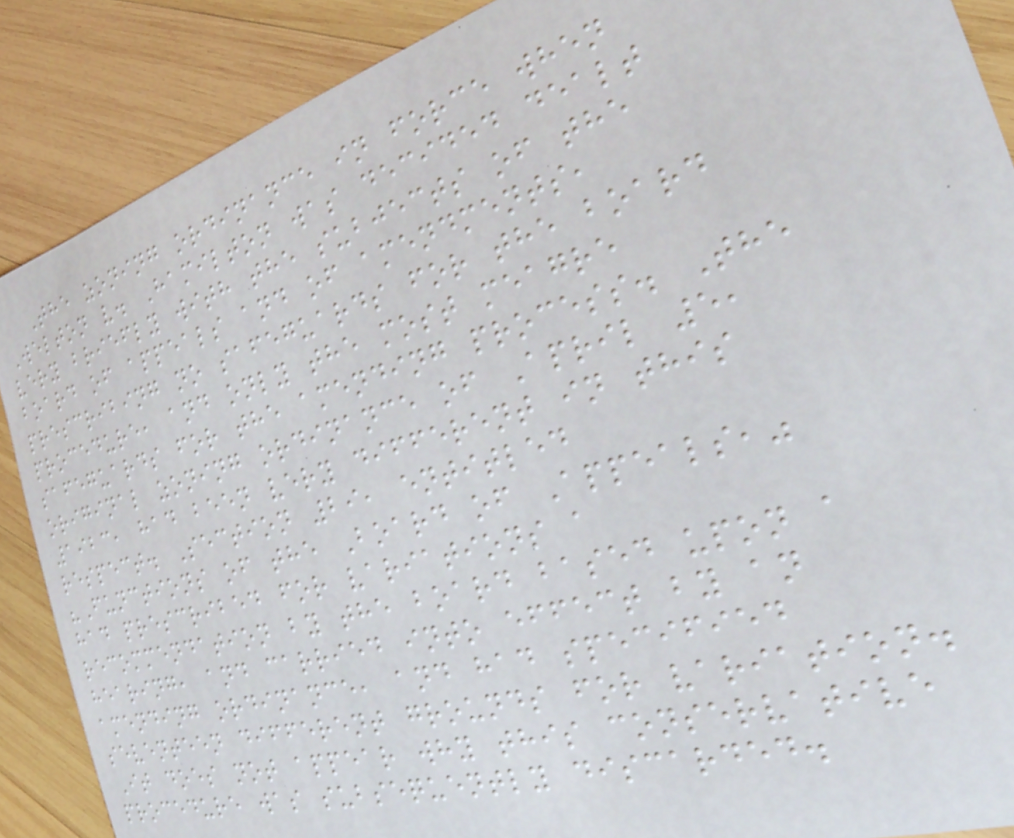The zoning ordinance in force when
Welton v. Hamilton was decided dealt
very briefly with the subjects of the
board of appeals and of amendments,
prescribing no safeguards for the board
procedure, and only the most meagre
safeguards for the amending process. The
original zoning ordinance of April 5,
1923, had been very different in this
respect. Section 29, entitled
"Functions of the Board of Appeals,"
had prescribed for variations a
recommendation by the board based upon a
hearing, and carried into effect by an
amending ordinance, and had specified
seventeen different grounds for variation.
It does not appear why this conservative
procedure was subsequently discarded.
